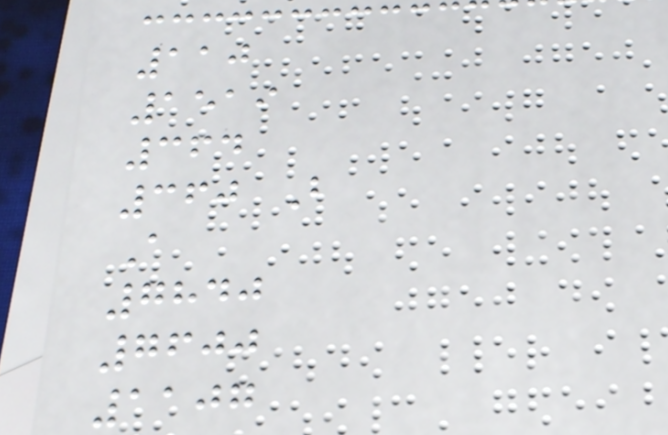110
1519
364
360 B
A
7840
7600
1107
